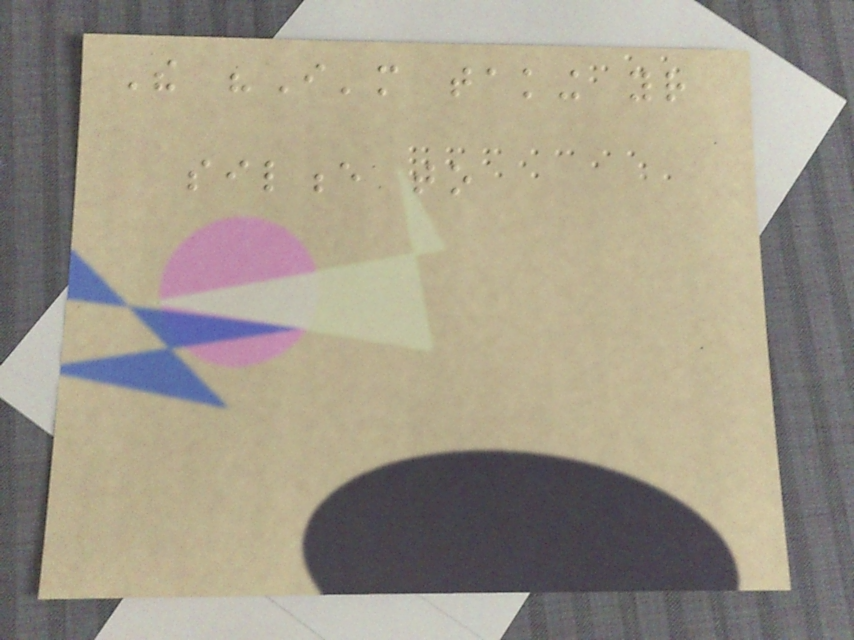The "I'm taking your
silence to
